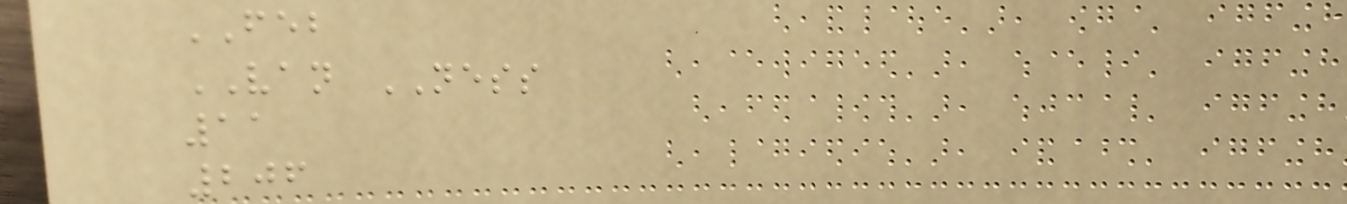FEB
VAN NESS
11
206
